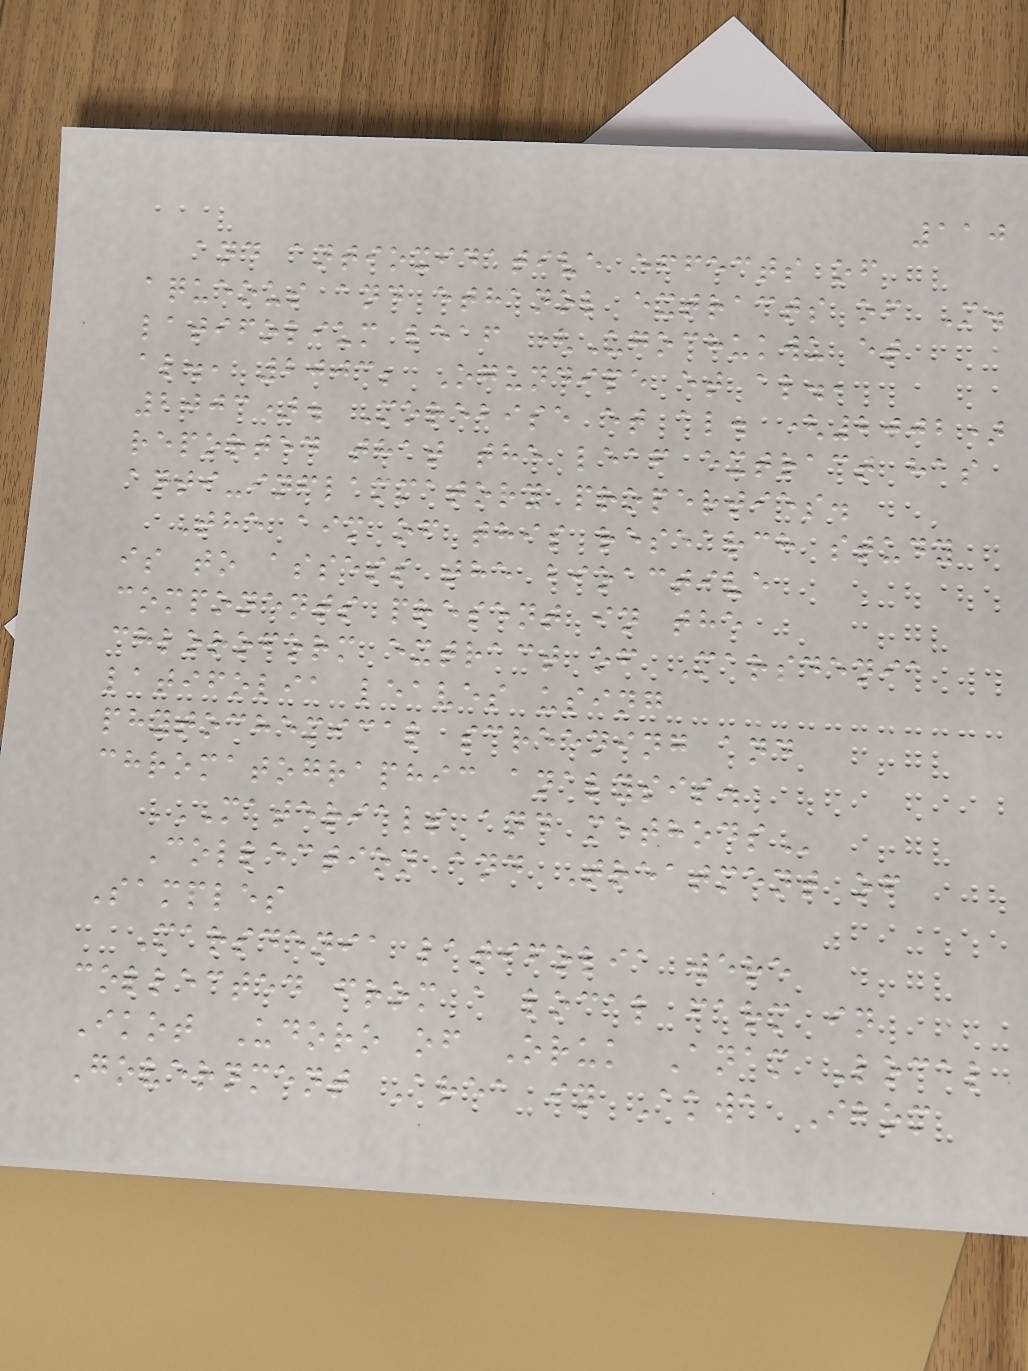110
and antioxidative effects of
aqueous and ethanol extracts of M.
latifolium leaf (Ugochukwu et
al., 2003; Ogundipe et al.,
2003). Morebise et al. (2002)
reported that the leaf extract has
anti-inflammatory properties.
The aim of this research study
is to assess the bioactive
components present in the
chloroform extract of Marsdenia
latifolia leaves using
phytochemical screening and
chromatographic analysis.
MATERIALS AND METHODS
Collection and Treatment of
Samples
Marsdenia latifolia were
collected from a local farm in
Ikot Udoro of Oruk Anam Local
Government Area in Akwa Ibom
